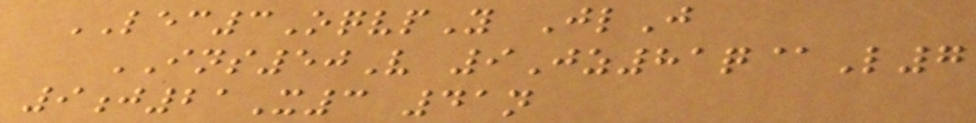LEC3OqvpY JlJ
INS50V 9Jz81q@L7
9j21X3 41n
